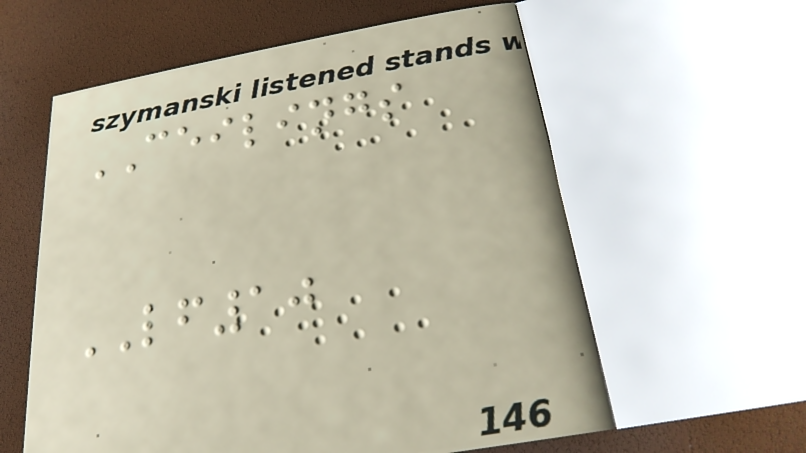CEILINGS
LF10
